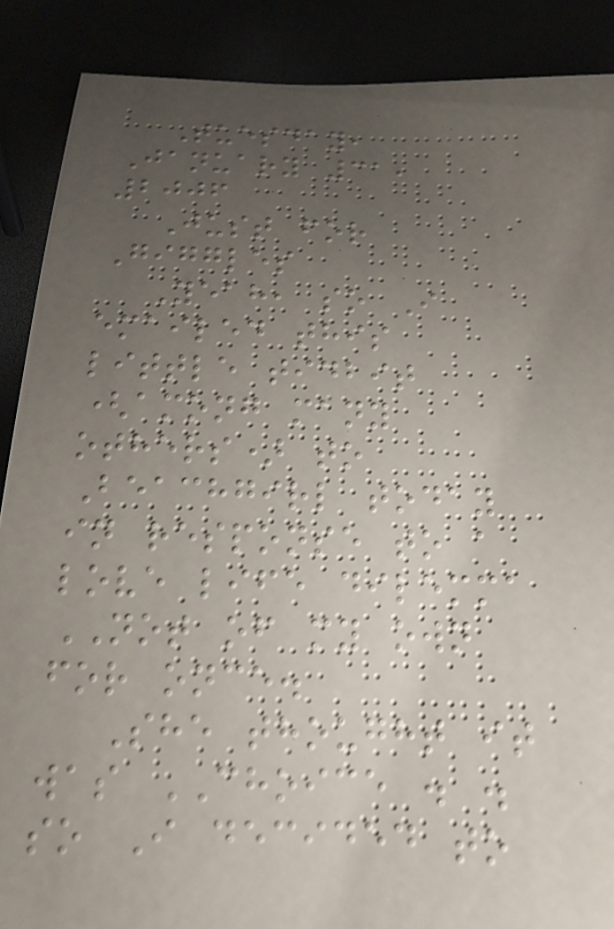Tuesday,
January 31,
2006
Just for
Giggles
Yeah, so I
emailed this
little tidbit
(among many
others) to
Beachgirl today
in response to a
love life dilemma
NOT of my own
for once.
She thought it
was CHOICE . .
so I decided to
